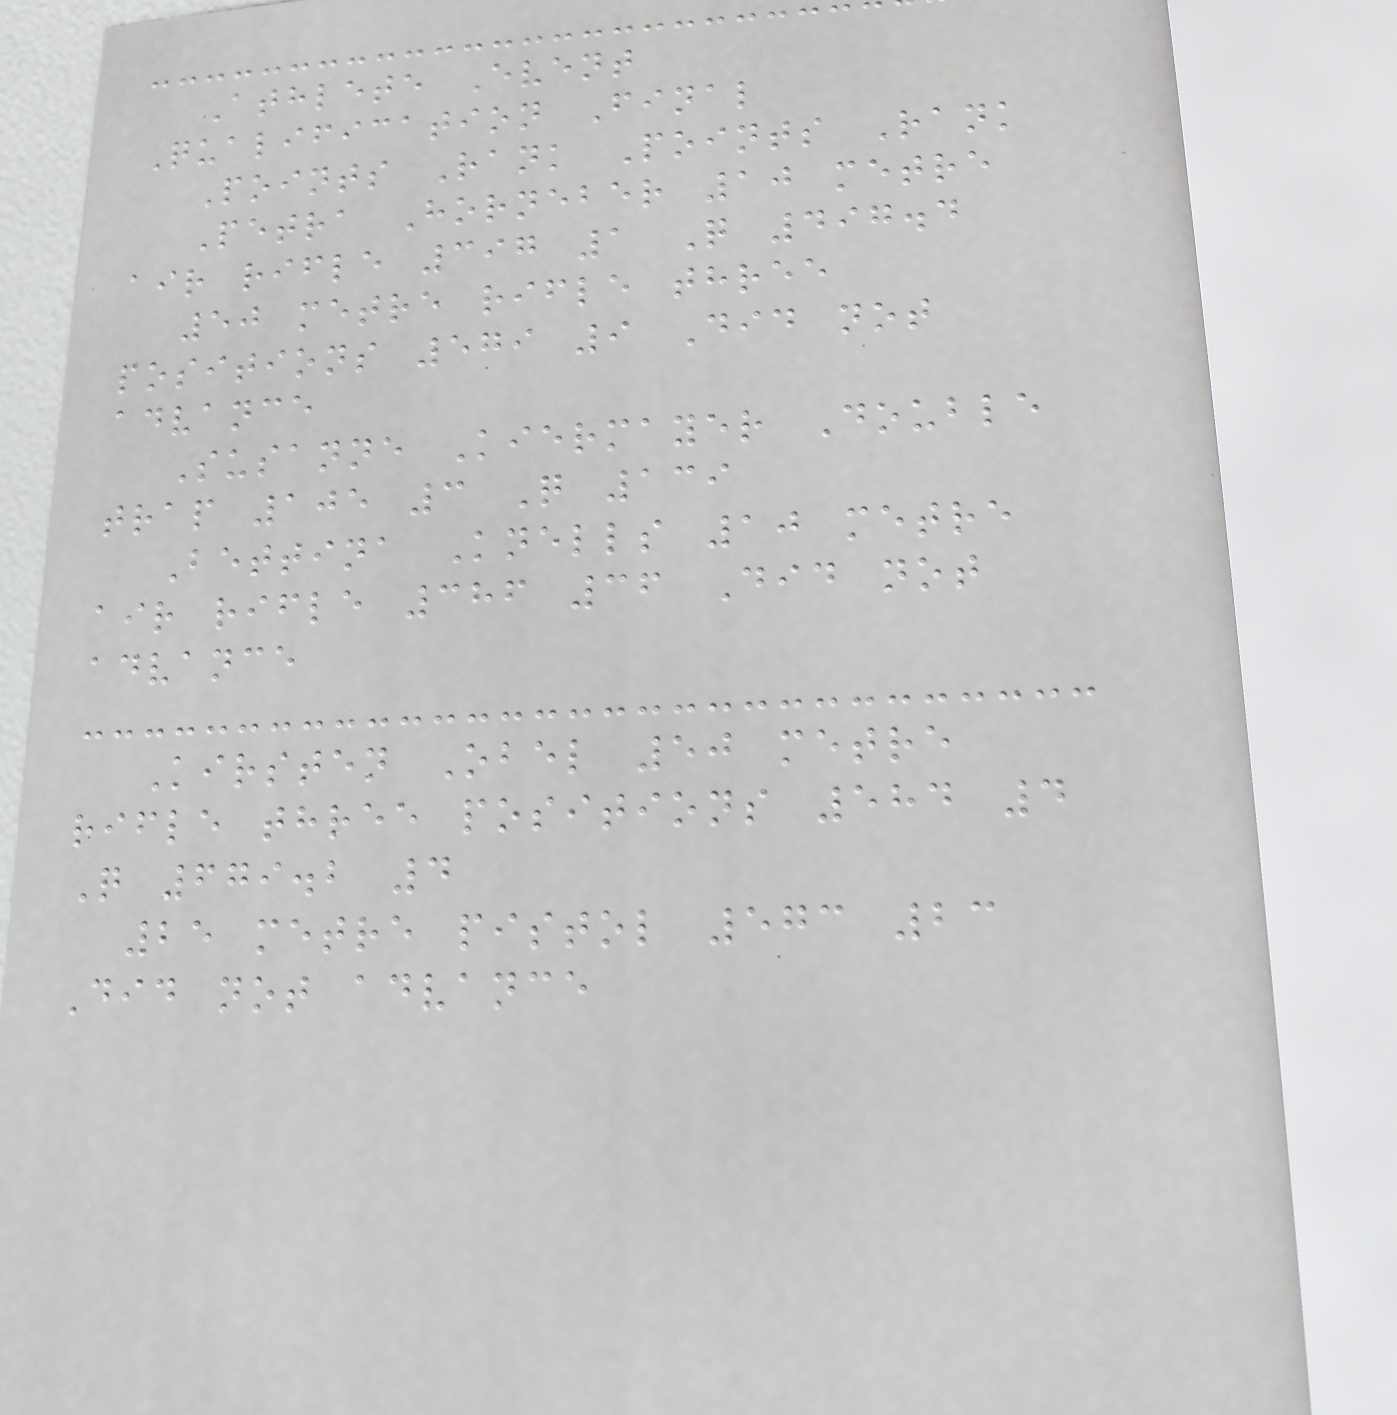Athlete Event
Qualification Final
Points Rank Points Rank
Petra Horneber 10 metre
air rifle 397 1 Q 497.4
50 metre rifle three
positions 579 9 Did not
advance
Susanne Kiermayer Double
trap 105 3 Q 139
Bettina Knells 10 metre
air rifle 386 36 Did not
advance
Kirsten Obel 50 metre
rifle three positions 584 4
Q 679.2 4
25 metre pistol 573 23
Did not advance
